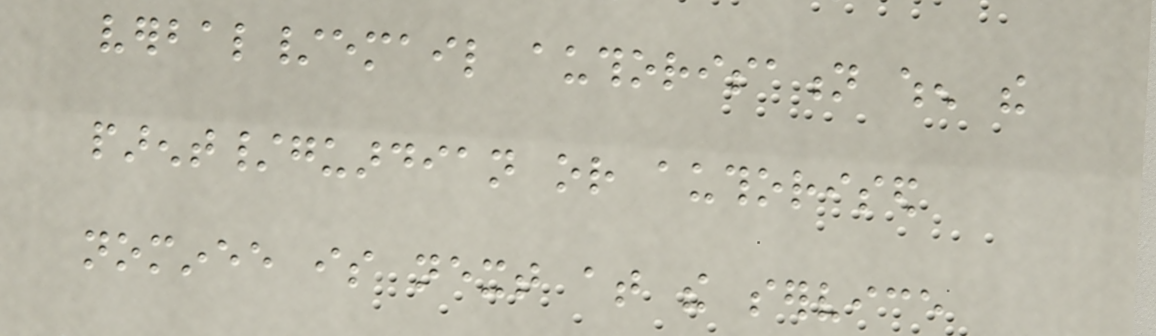verbal/email authorisation when the
parent/guardian or authorised
nominee is next at the service
